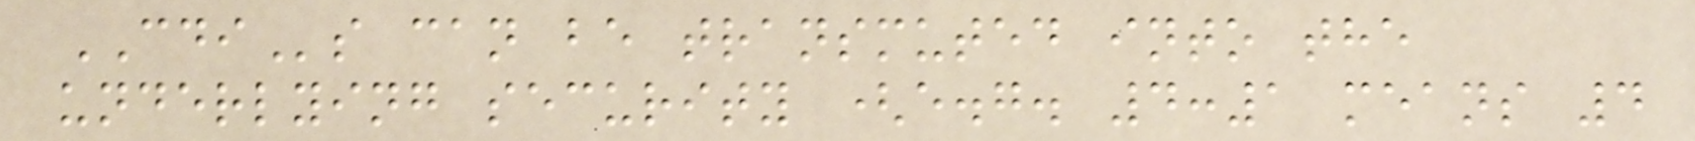CDIs can be transmuted into the
underlying security (e.g. 4:1 means 4
